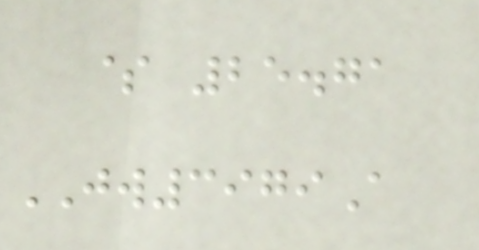$ 25.71
JW3979A
